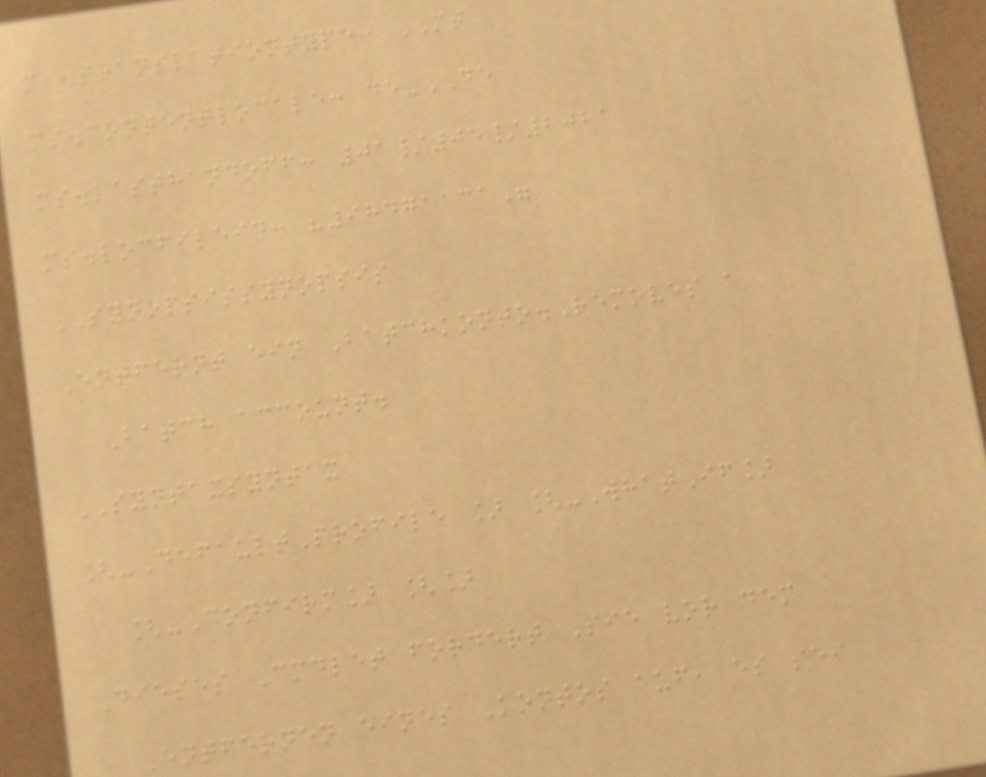ms.translationtype: MT
ms.contentlocale: de-DE
ms.lasthandoff: 01/05/2021
ms.locfileid: "98471131"
SYNOPSISSYNOPSIS
Entfernt ein Batchkonto.Removes a
Batch account.
SYNTAXSYNTAX
[-DefaultProfile ] [-WhatIf]
[-Confirm] []
Dieses Cmdlet fordert Sie vor dem
Entfernen eines Kontos auf, es sei
